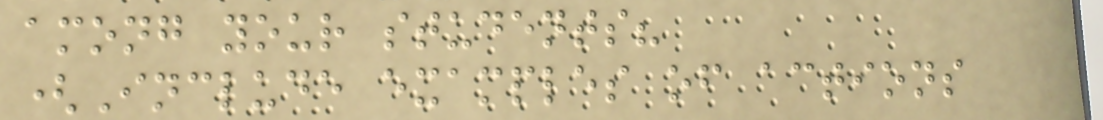among your students?
(Include examples of actions
